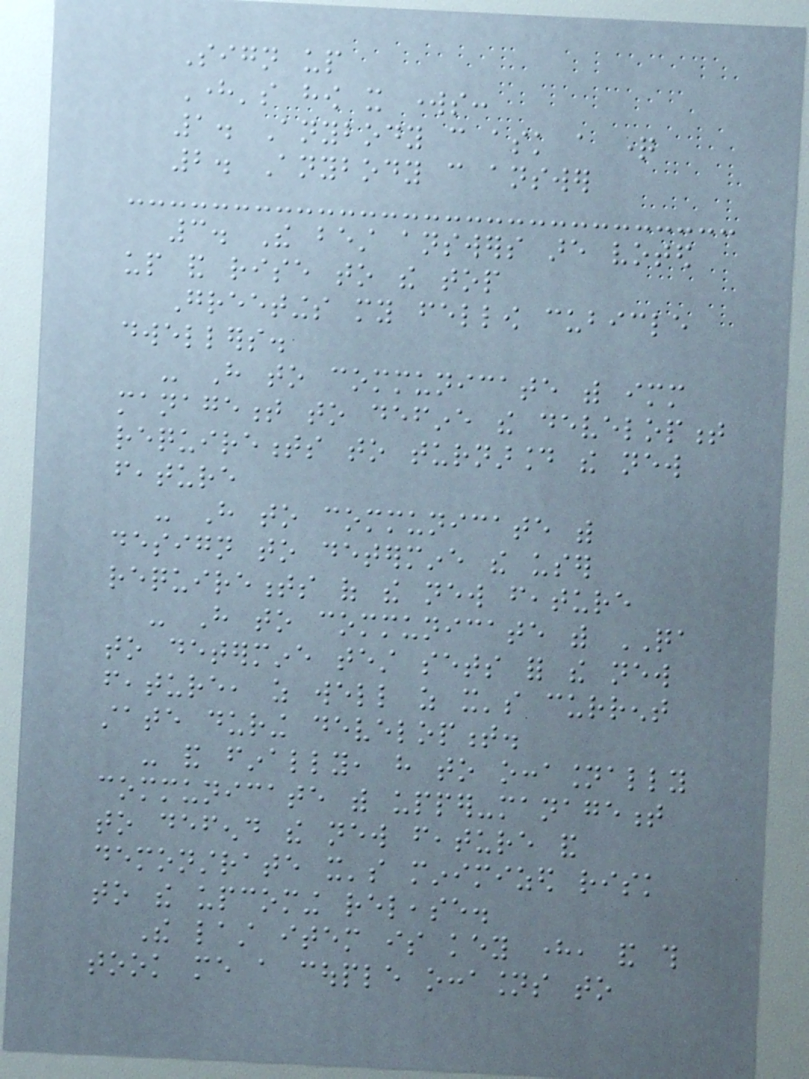Sign up
Here's how it works:
1. Anybody can ask a question
2. Anybody can answer
3. The best answers are voted
up and rise to the top
Greetings my fellow cubicle
dwellers.
- Have to communicate with immediate
management to define the development
requirements to turnaround the new
feature
- Have to communicate with
design to determine the user
requirements of the new feature
- Have to communicate with QA
to determine test sets for the new
feature, as well as it's current
state during development.
- and finally, have to occasionally
communicate with upper-management
to defend the new feature and
demonstrate it's minimized risk
to the upcoming release.
The last item is key here, and this
took me a couple occasions to
